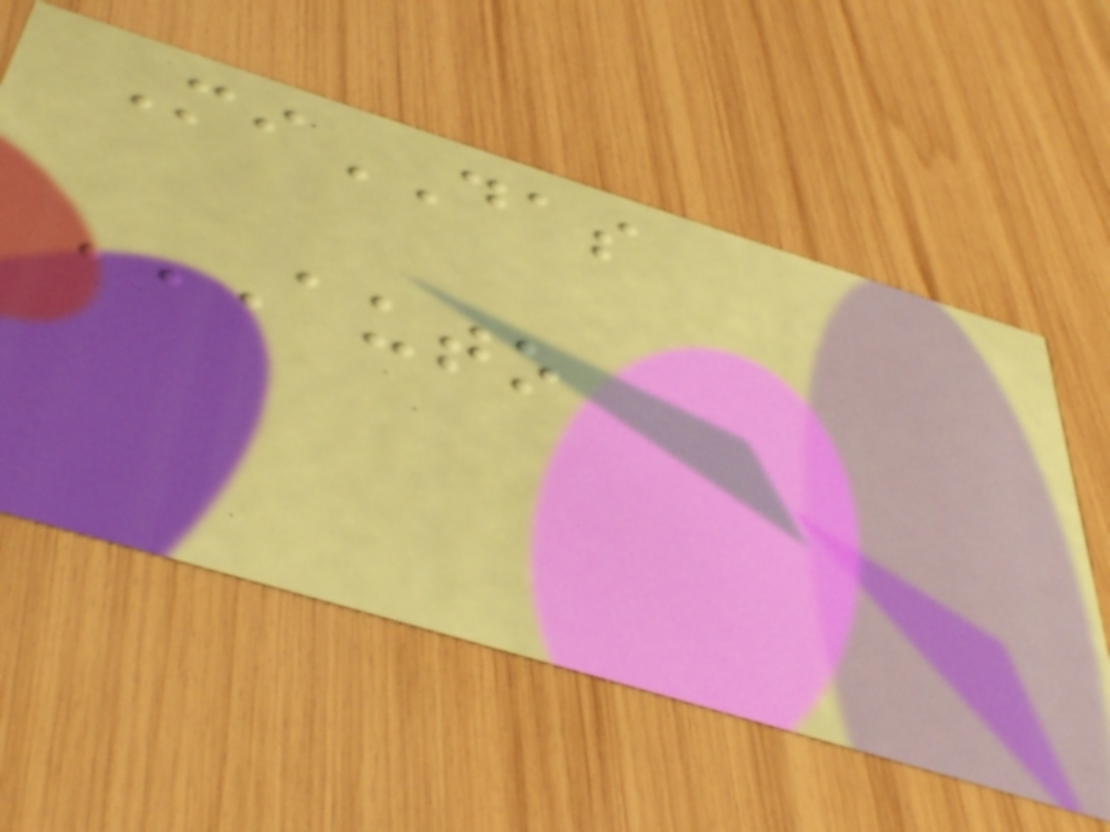MiDAS
AUTO
